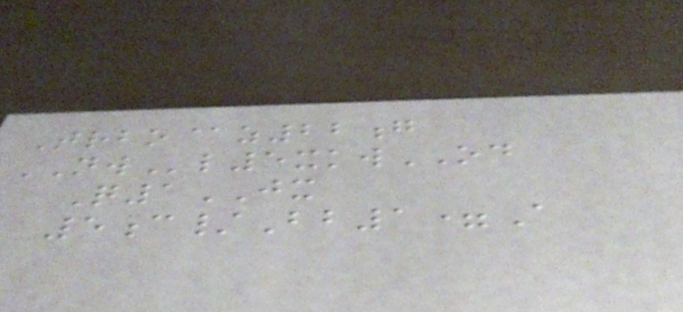Trbo@z22g
NWl5xkwOD
Q1JX
5c/Bb1=A
